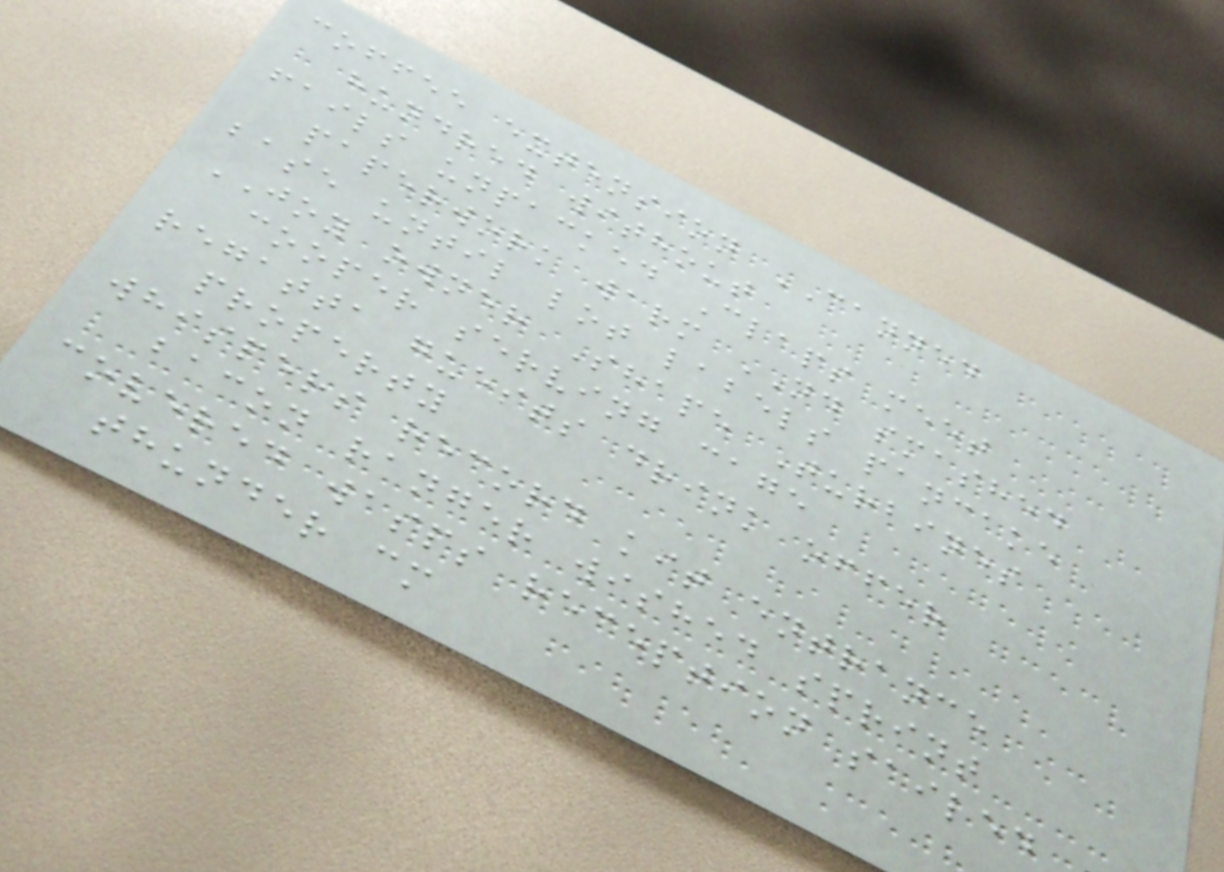coffee extension CANNED
hundred without
fails unpacked Claps meet
paperwork warm ND smashed
base until lot labels pancake
JOY owner Shape Turbines
cooper serving cage
regatta guests drink offer
property
whispers record kit entrance
bacon ranger wished sprint
covered wasps reception sailed
thunder cm
